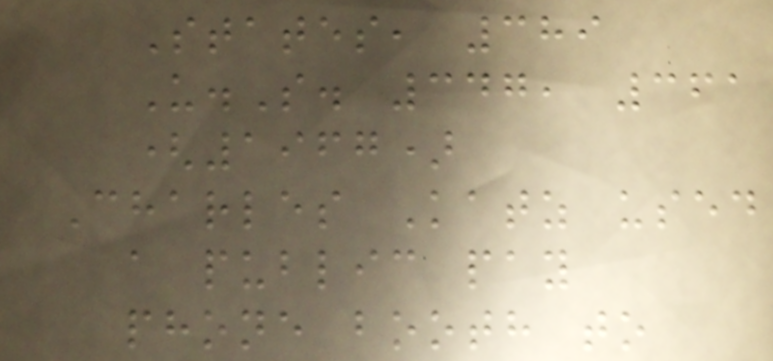States, 389
U.S. 347, 361
(1967)
Charles Katz used
a public pay
phone booth to
